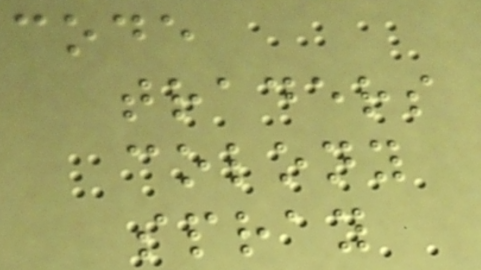code
traders
colony
spray
